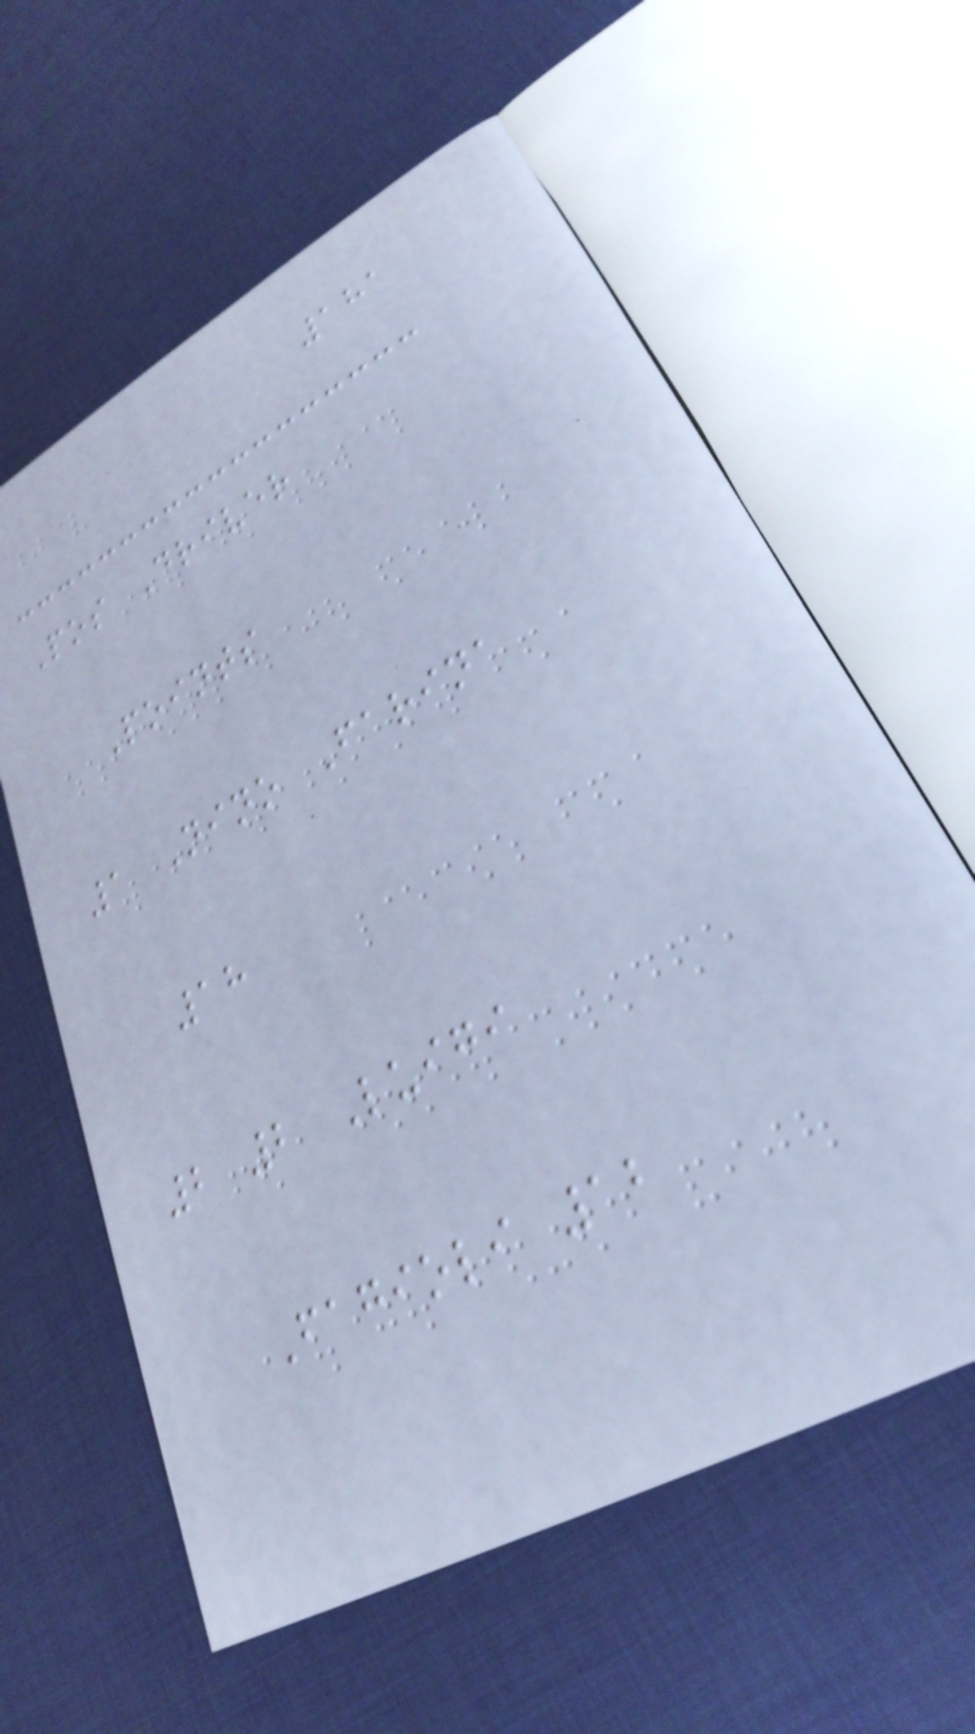181
Pos Driver
Points
1 Nino Farina
18
2 2 Luigi
Fagioli 12
